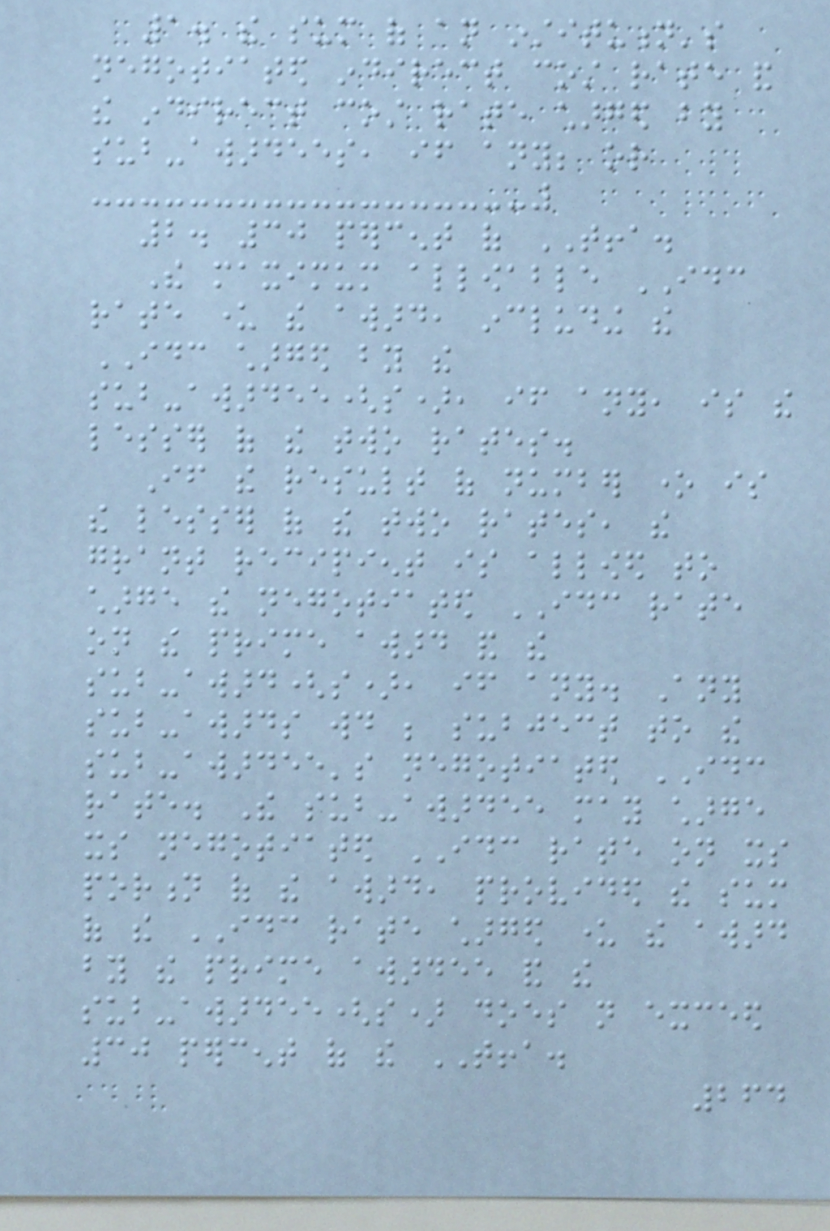1. the sum of an institution's
negotiated indirect cost rate and
the indirect cost rate charged by
sub-awardees, if any; or
2. 30 percent of TFFA.
The maximum allowable IDC
rate under the award, including the
IDC charged by the
sub-awardee(s), if any, is the
lesser of the two rates.
If the result of number one is
the lesser of the two rates, the
grant recipient is allowed to
charge the negotiated IDC rate
on the prime award and the
sub-award(s), if any. Any
sub-awards would be subject to the
sub-awardee's negotiated IDC
rate. The sub-awardee may charge
its negotiated IDC rate on its
portion of the award, provided the sum
of the IDC rate charged under the award
by the prime awardee and the
sub-awardee(s) does not exceed
30 percent of the TFFA.
264
